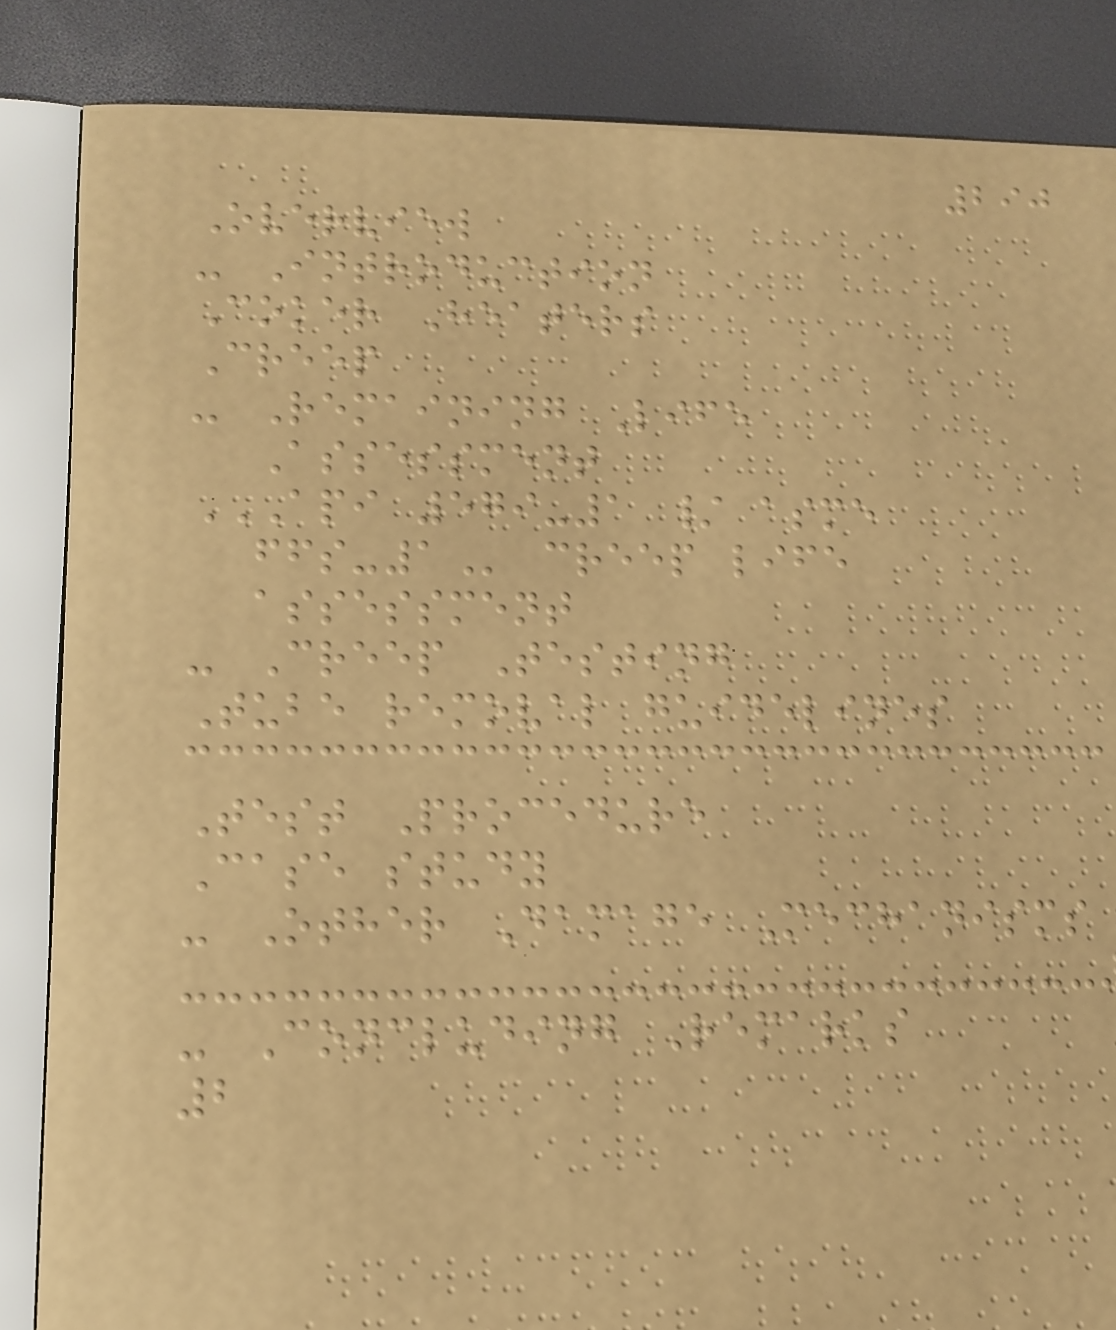290
Overview
- Introduction
Coker Heaters
Creep
- Remaining Life
Assessment
API 579-1 / ASME
FFS-1 creep life
assessment
- Creep Testing
Tube removal guidelines
Test Procedure
Case study
- Other Damage Mechanisms
- Concluding Remarks
2
